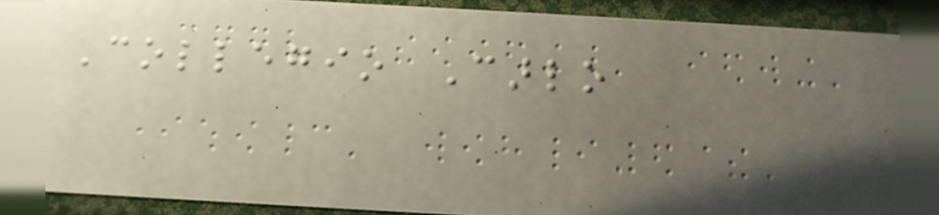Collegio Carlo
